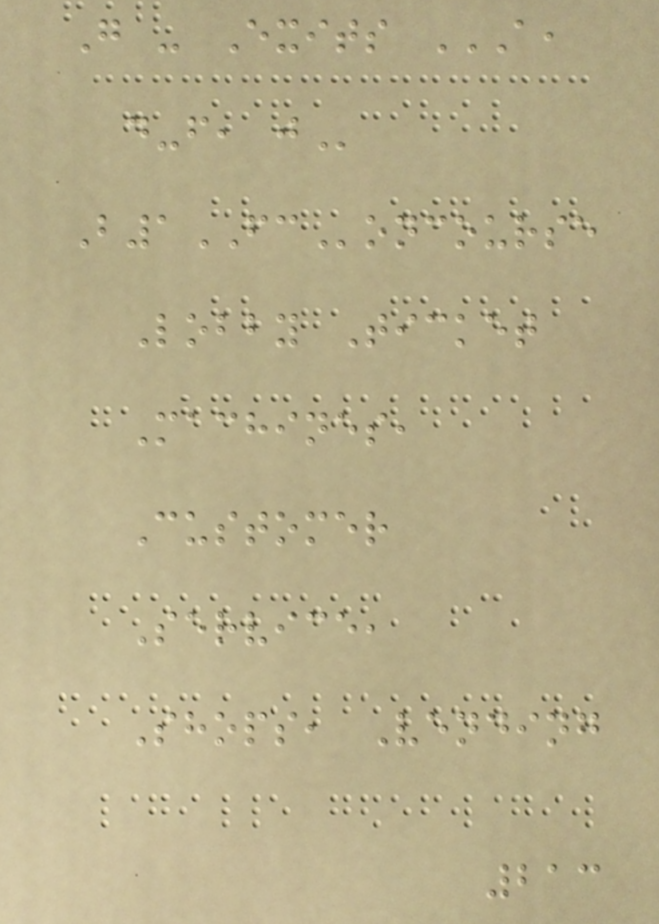G - Exits A,
D-F, J
B1FConcourse
Lobby Ticket
Machines,
Customer
Service,
Shops, Vending
213
